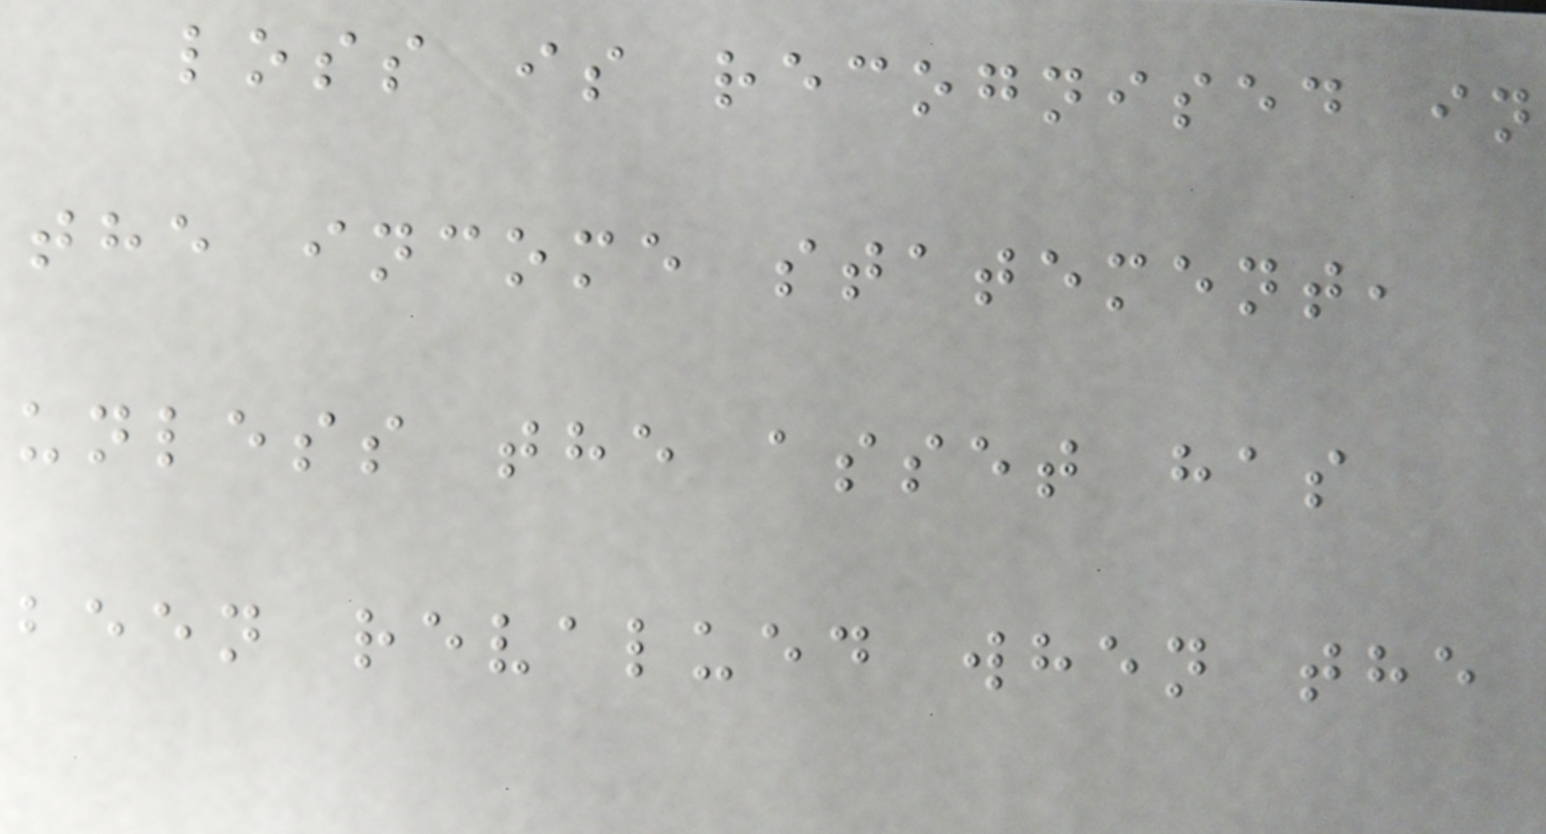loss is recognised in
the income statement,
unless the asset has
been revalued when the
